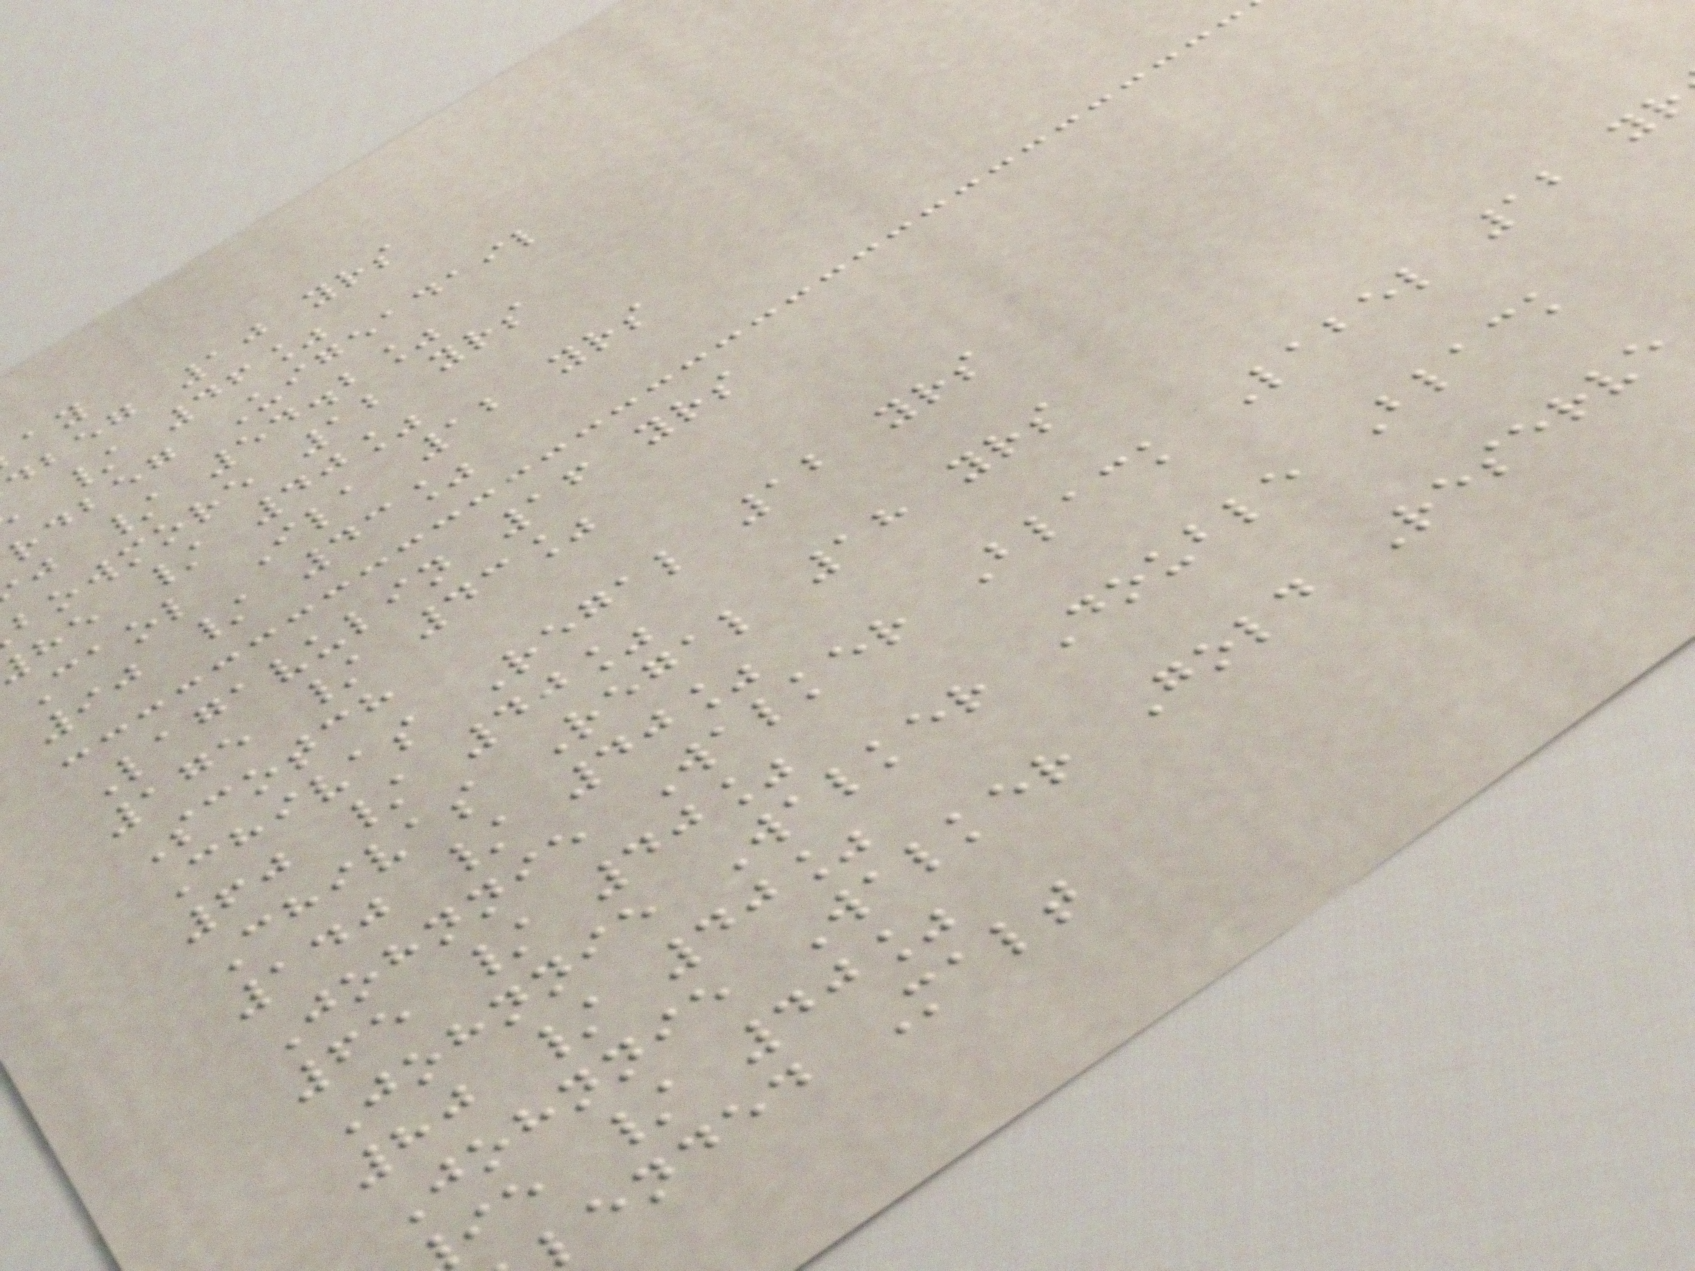dbeg 10 yrs
/ 46%
rdbeg Uigeadail
j / 54.2%
bowmore 12 yrs
he / 40%
Caol Ila 12 yrs
90 / 43%
Lagavulin 16 yrs
175 / 43%
Scotch
Chivas Regal 12 yrs
60 / 40%
Chivas Regal 18 yrs
140 / 40%
Johnnie Walker Black Label 12 yr
65 / 40%
Johnnie Walker Double Black
80 / 40%
Johnnie Walker Gold Reserve
ie / 40%
lended Malt
